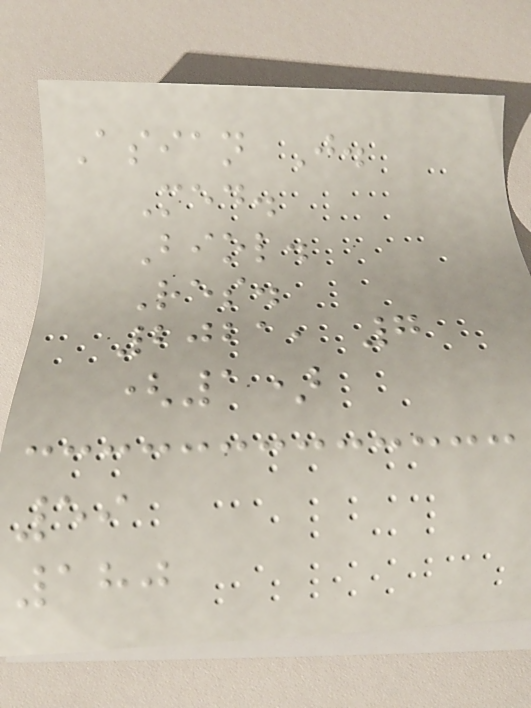Asian J.
Med.
Biol.
Res.
2021, 7
(1)
59
180
